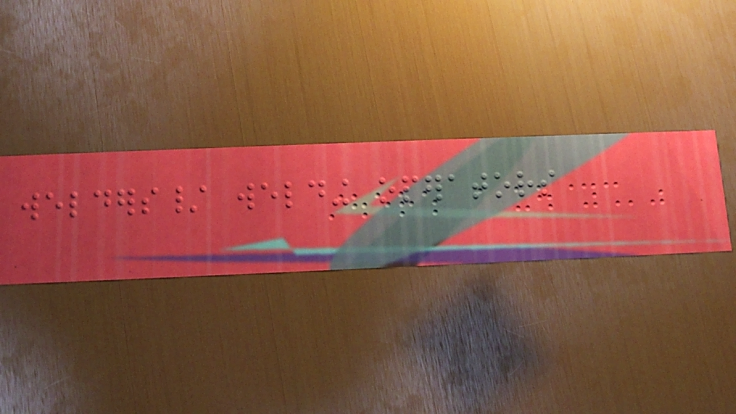welders/ welding operators
